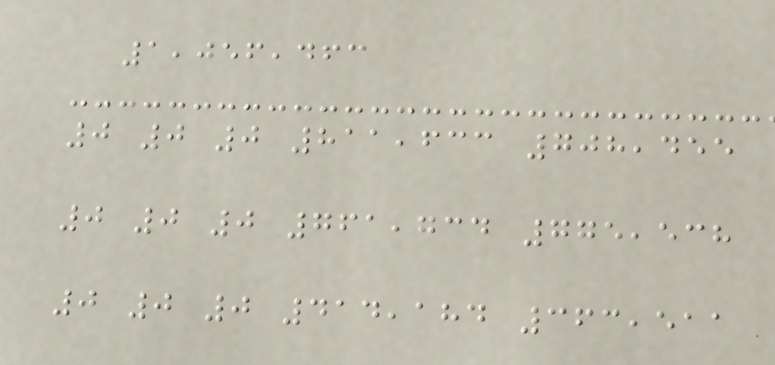1,056,463
0 0 0 811,633 708,455
0 0 0 761,734 775,538
0 0 0 414,184 363,511
